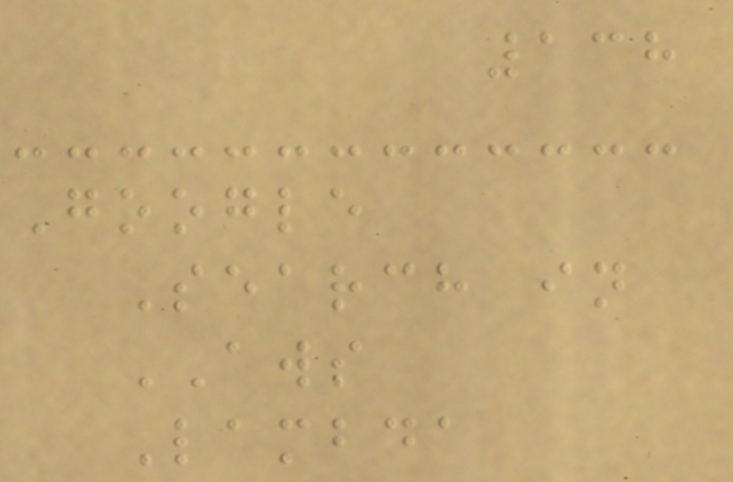138
Google
Search in
AWS
Lambda
